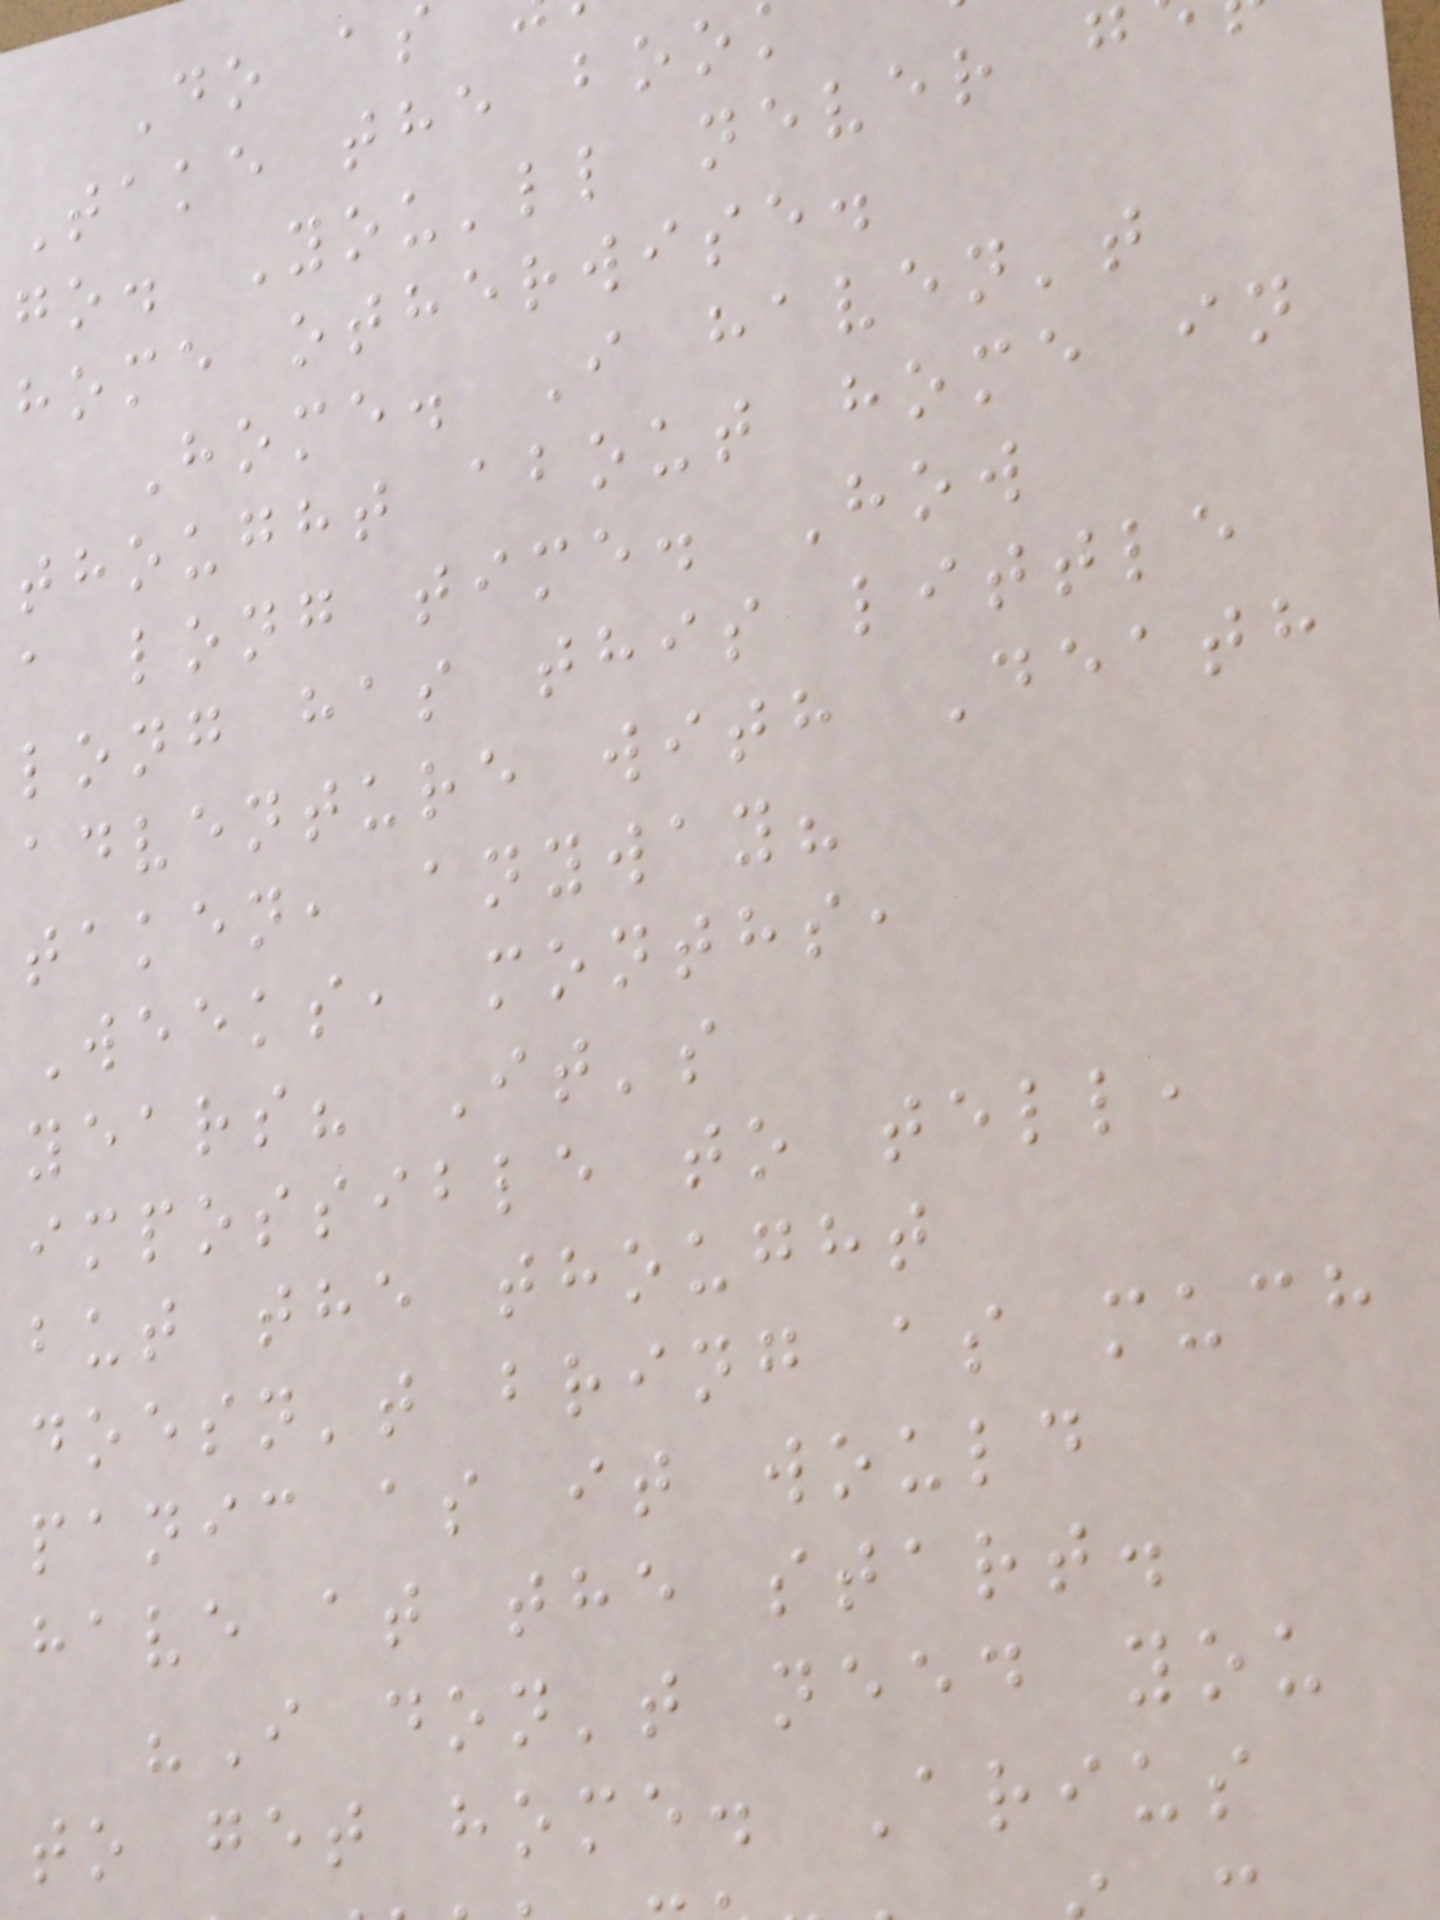Do as
Take the boo
go. You'll never g
home otherwise.
Home. I haven't
thought about home in
a long time. How
long has this little
adventure with Death
taken, anyway?
Weeks, months,
years? It's
impossible to tell,
but the thought
doesn't bring as much
panic as it would
have at the start.
"I don't need you
to get home. Arius
